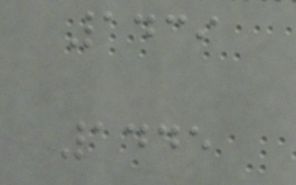1439
1445
